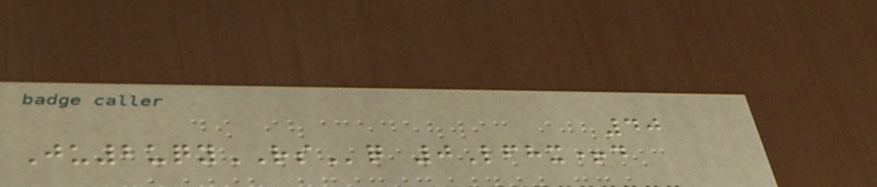40
Ju2uqyRSq 0Lfhx+d
